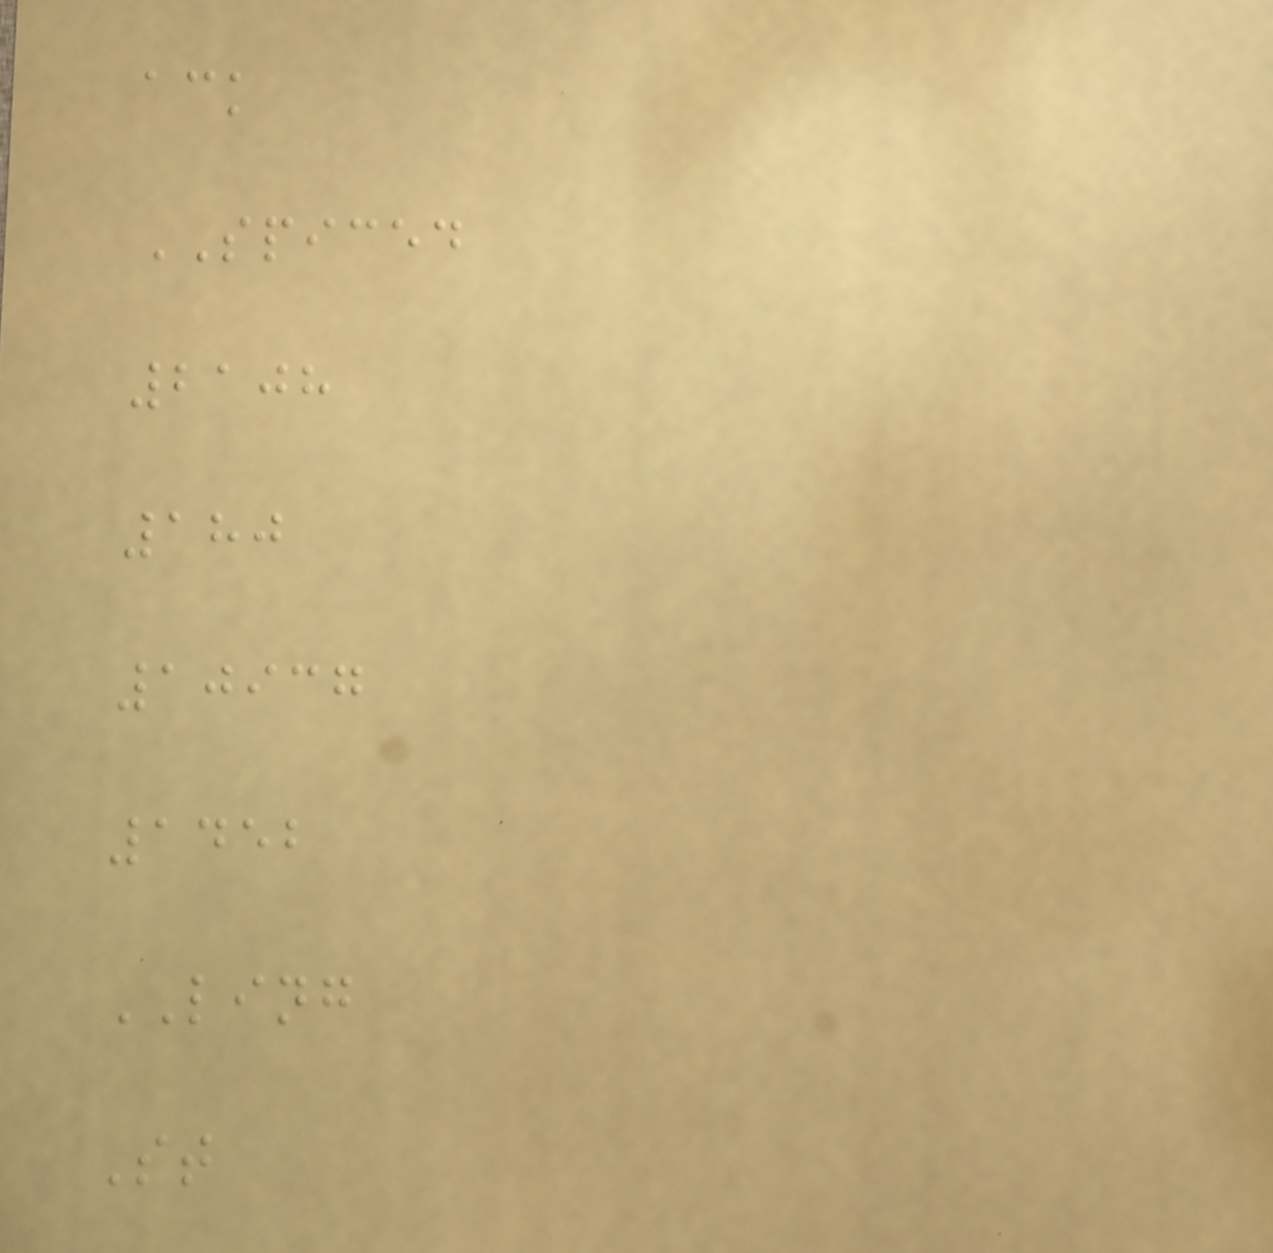ack
SPICED
2108
180
10937
1452
LING
St
